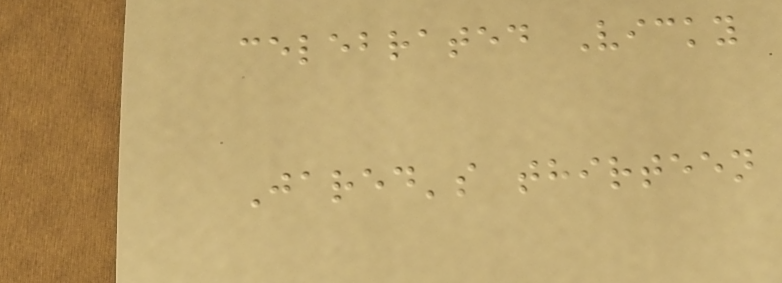celebrated Vicky
Jared's thirteen
